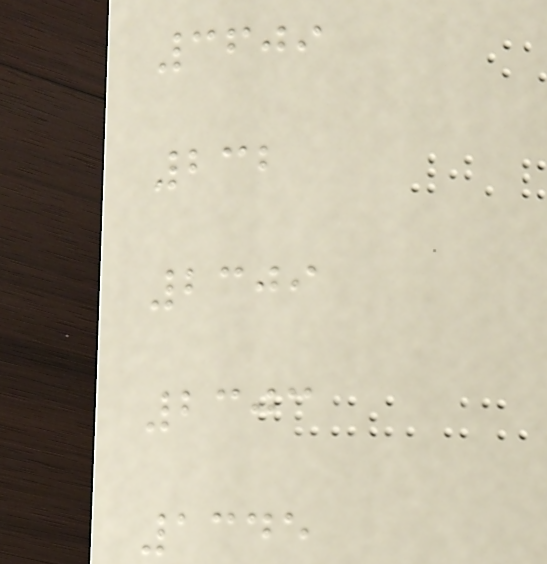3609
232
2309
2303
1345
